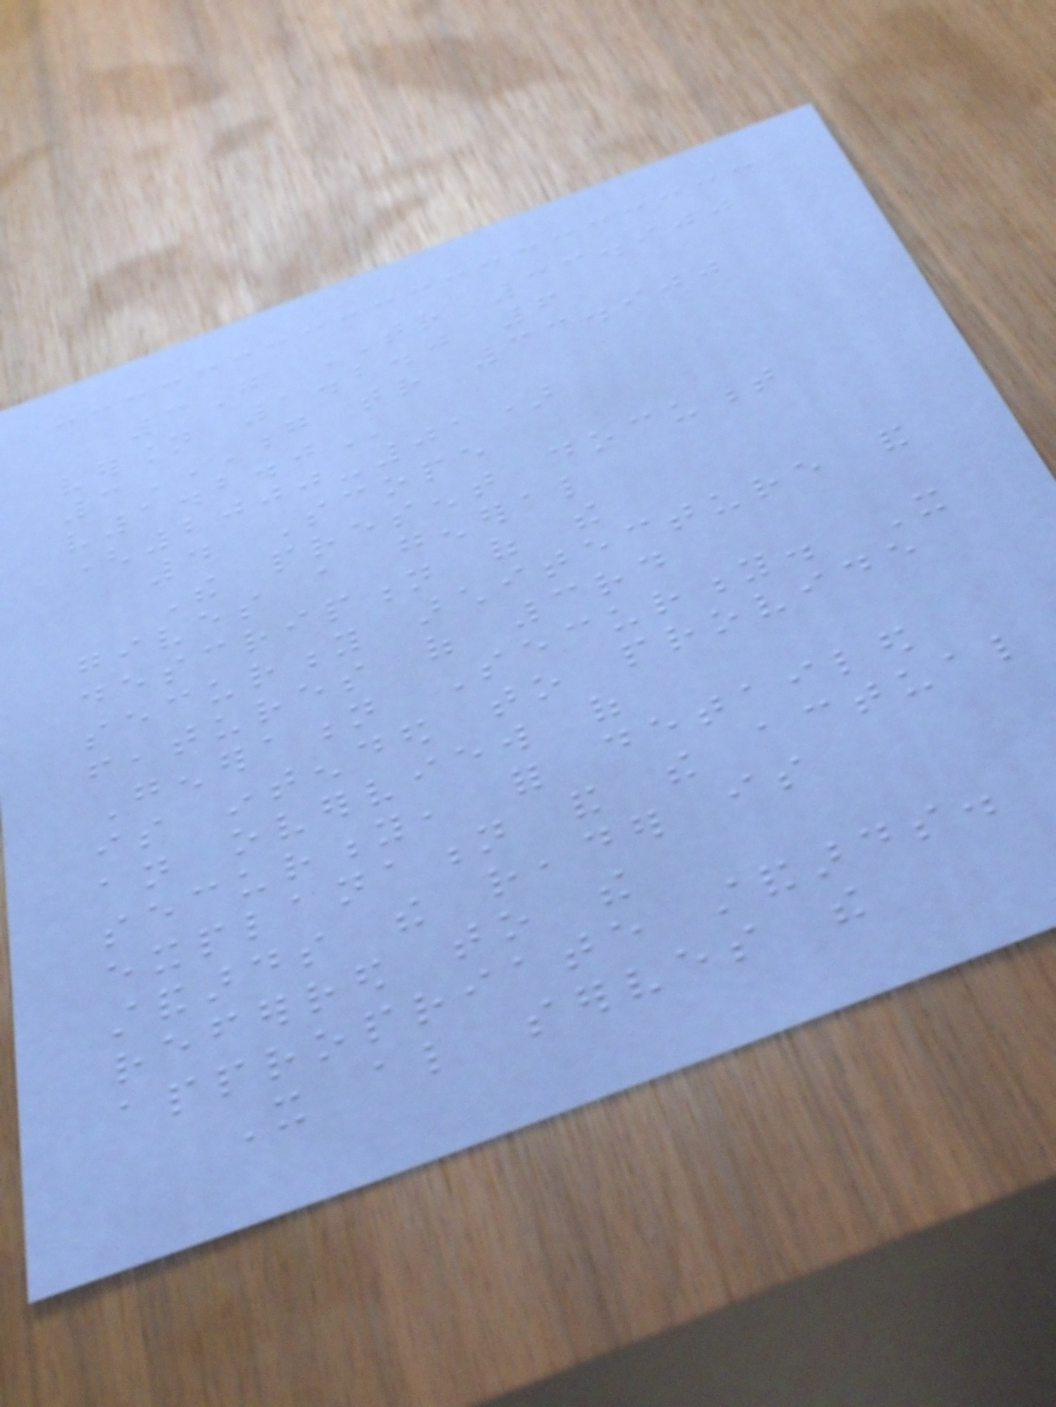3G TR 33.900
version 1.2.0 6
3G TR 33.900
V1.2.0
(2000-01)
4 Scope
The present document
gives a general
description of the
security architecture and
features of 3rd
Generation Security. It
is intended to provide
an overview of
security, for detailed
explanation and the actual
standards the reader is
referred to the
appropriate standards.
It also serves the
